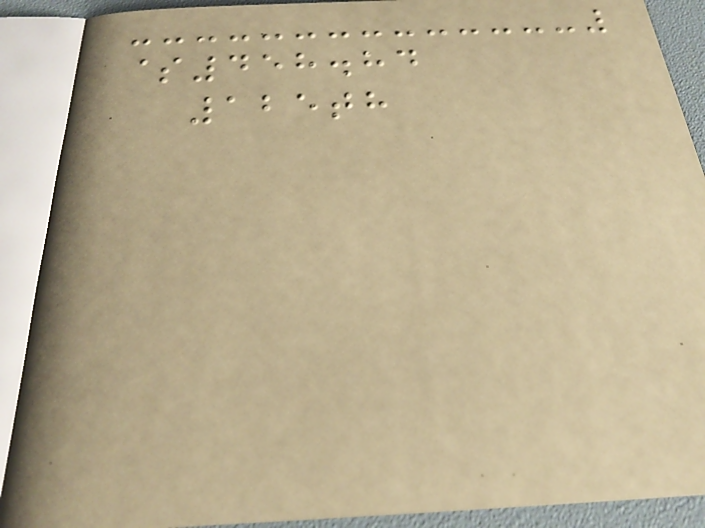$458.84
125th
